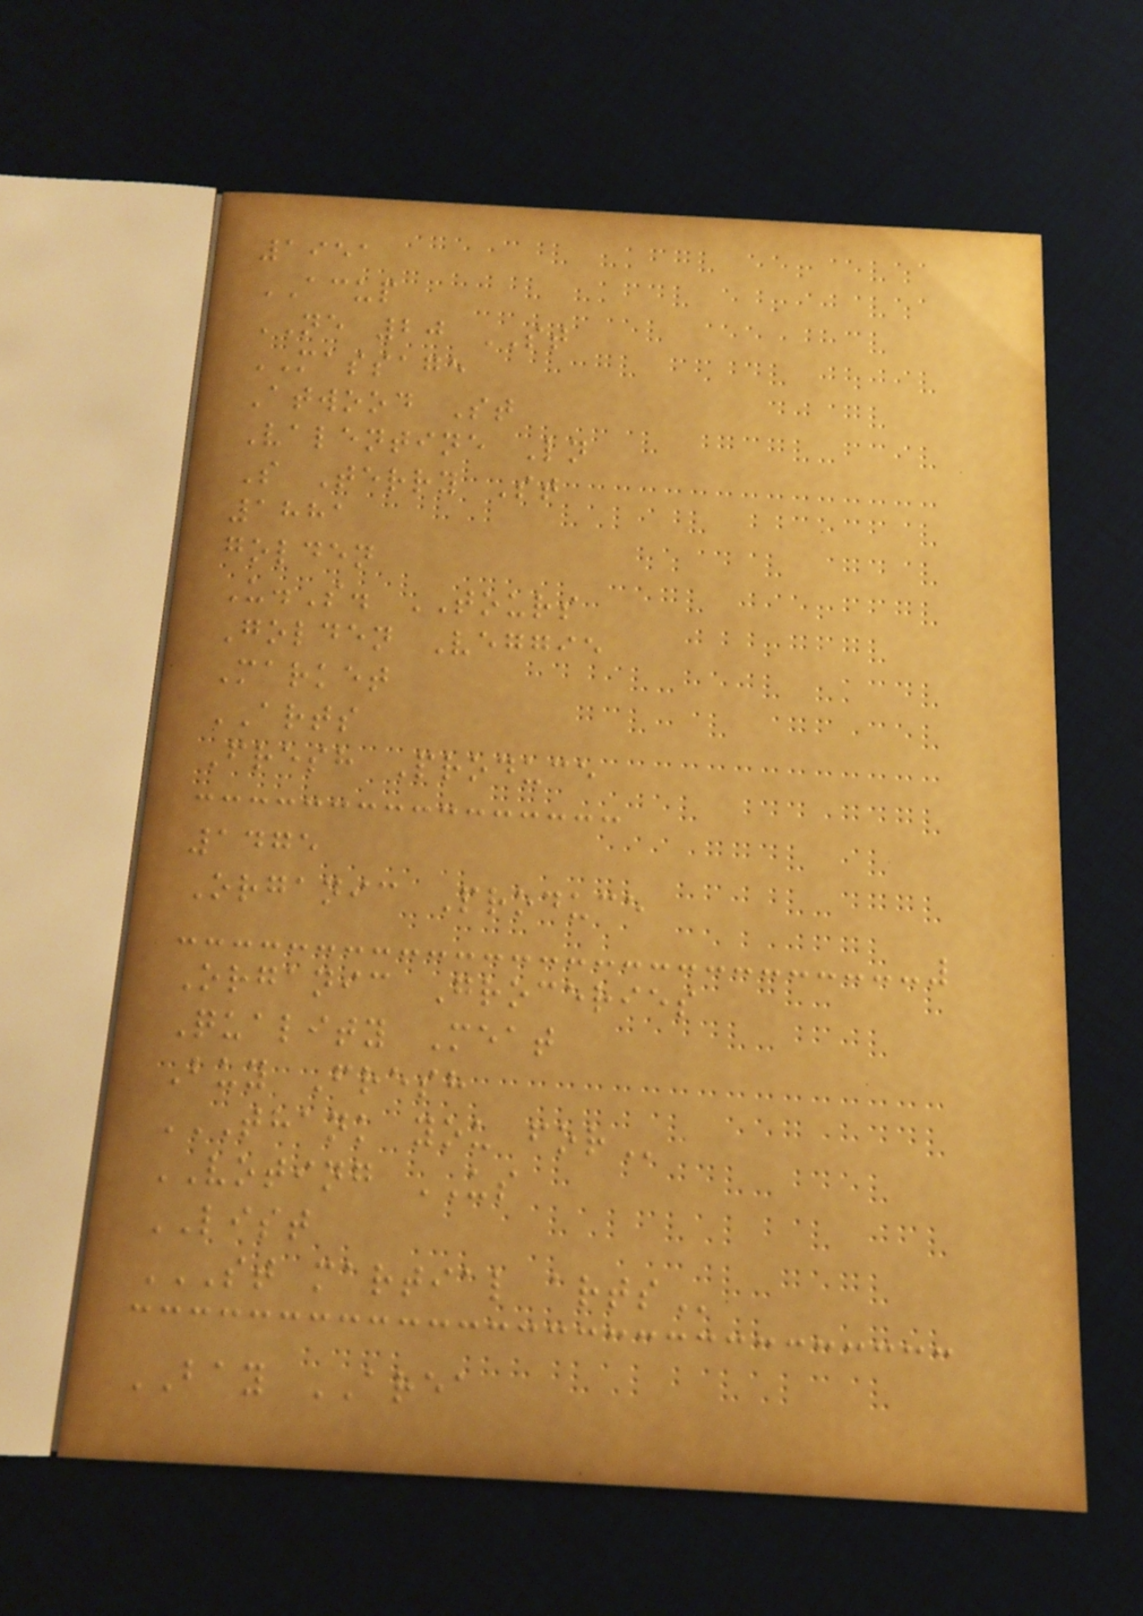1951
ACUP
NE 20 ST
MASSAGE
Atwood St
Valentine Ln
S Terry St
1881
golden
U.S. TOURS
Golden Veggie
Market
ARTS
Fresh Produce
1475
Organic Produce
Organic Groceries
Quality Meat
Buy Fresh
THANK YOU FOR
VOTING US
LIST
ST MARTIAL ARTS
BAY AREA
